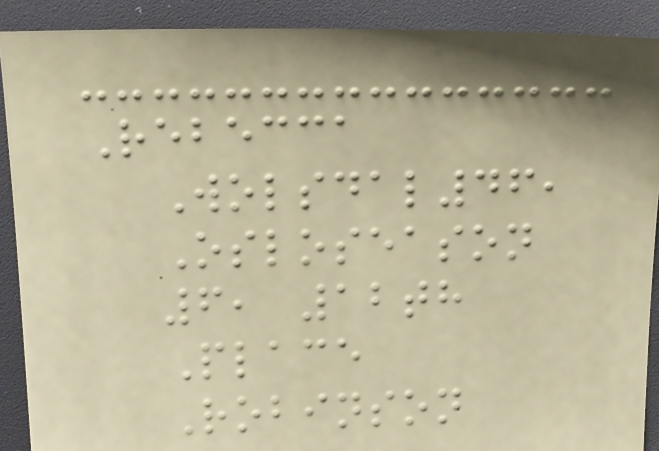Rebecca
Wolsdal46,
Osloseason
6, 12th
Place
Robinson
